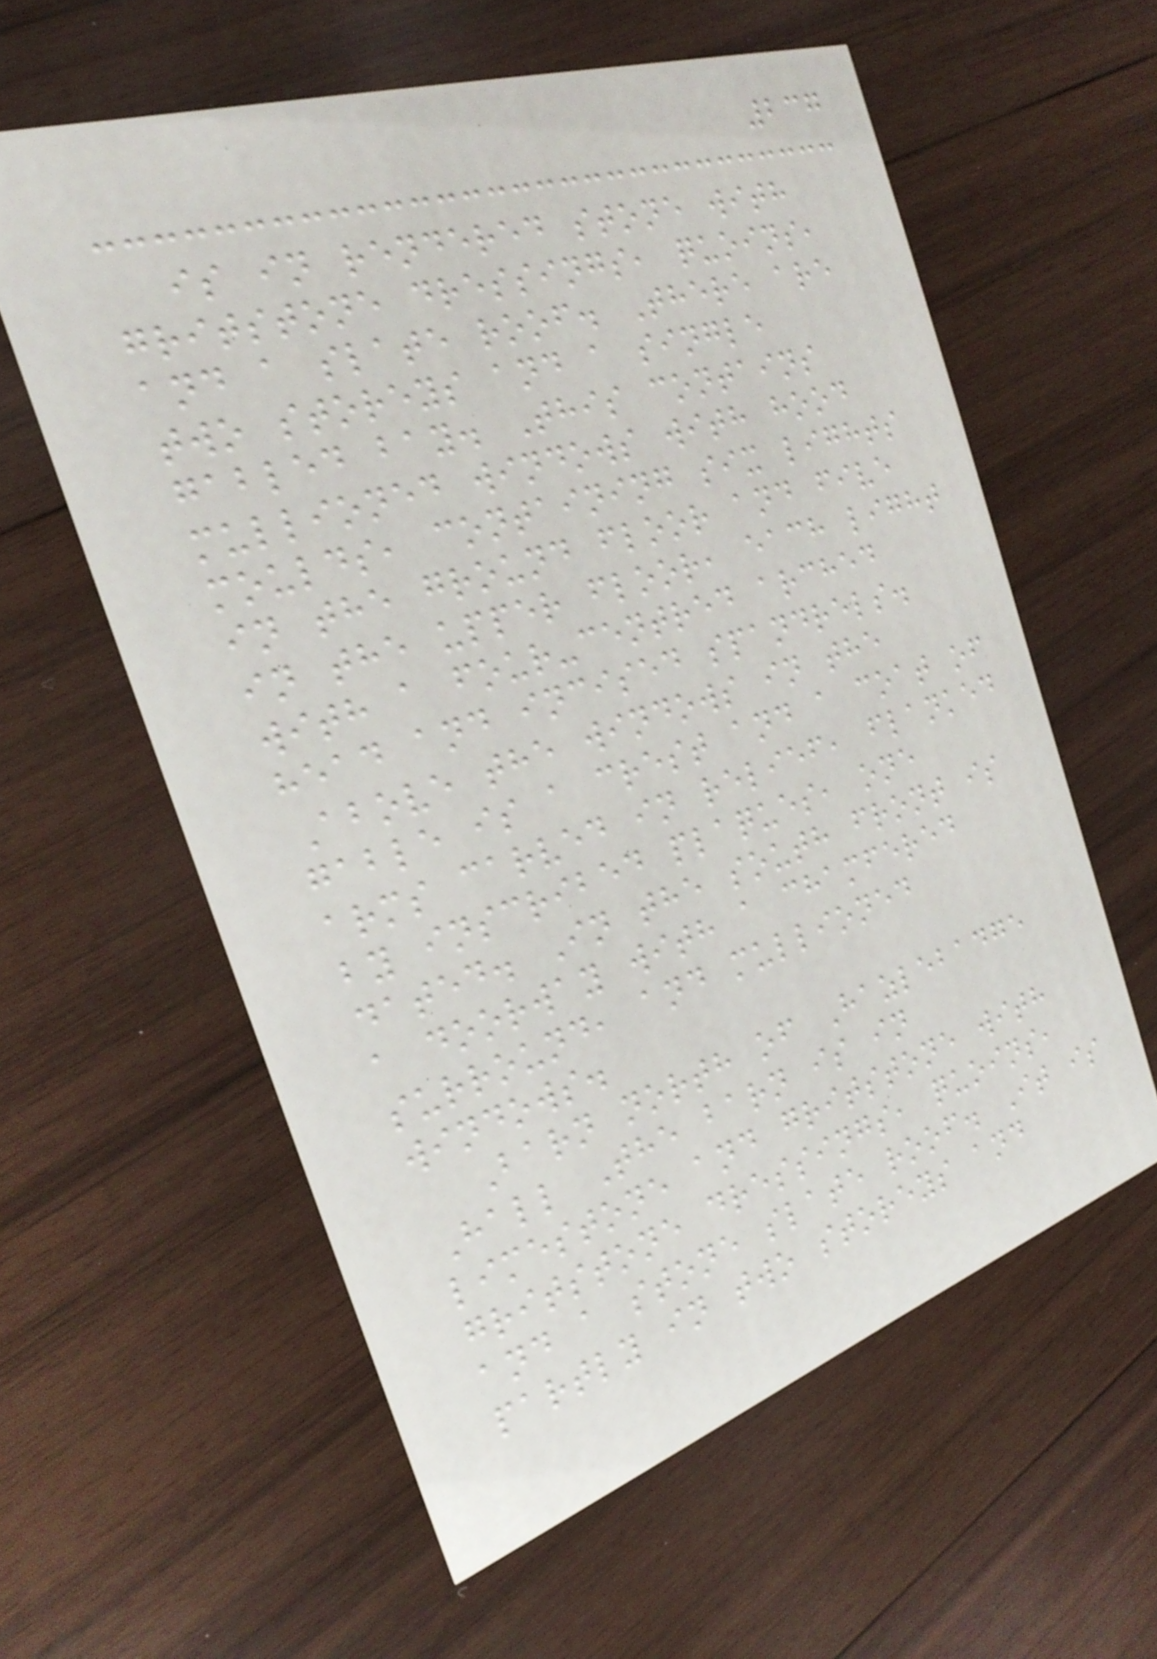237
is in rendered stone with
gritstone dressings, quoins,
and a slate roof. There are
two storeys and a single
gabled bay. This contains
mullioned windows with hood
moulds, containing six lights
in the ground floor and five
in the upper floor, each light
with a four-centred arched
head and incised spandrels.
Above the windows in the
gable is a crest and a coat of
arms carved in relief, flanked
by inscribed plaques, one
dated. In the south front is
a doorway with a chamfered
surround, and mullioned
windows.
Barn north of Hazlebadge
Hall The barn is in
limestone and gritstone with
gritstone dressings, quoins,
and a stone slate roof. It is
partly in two storeys and
